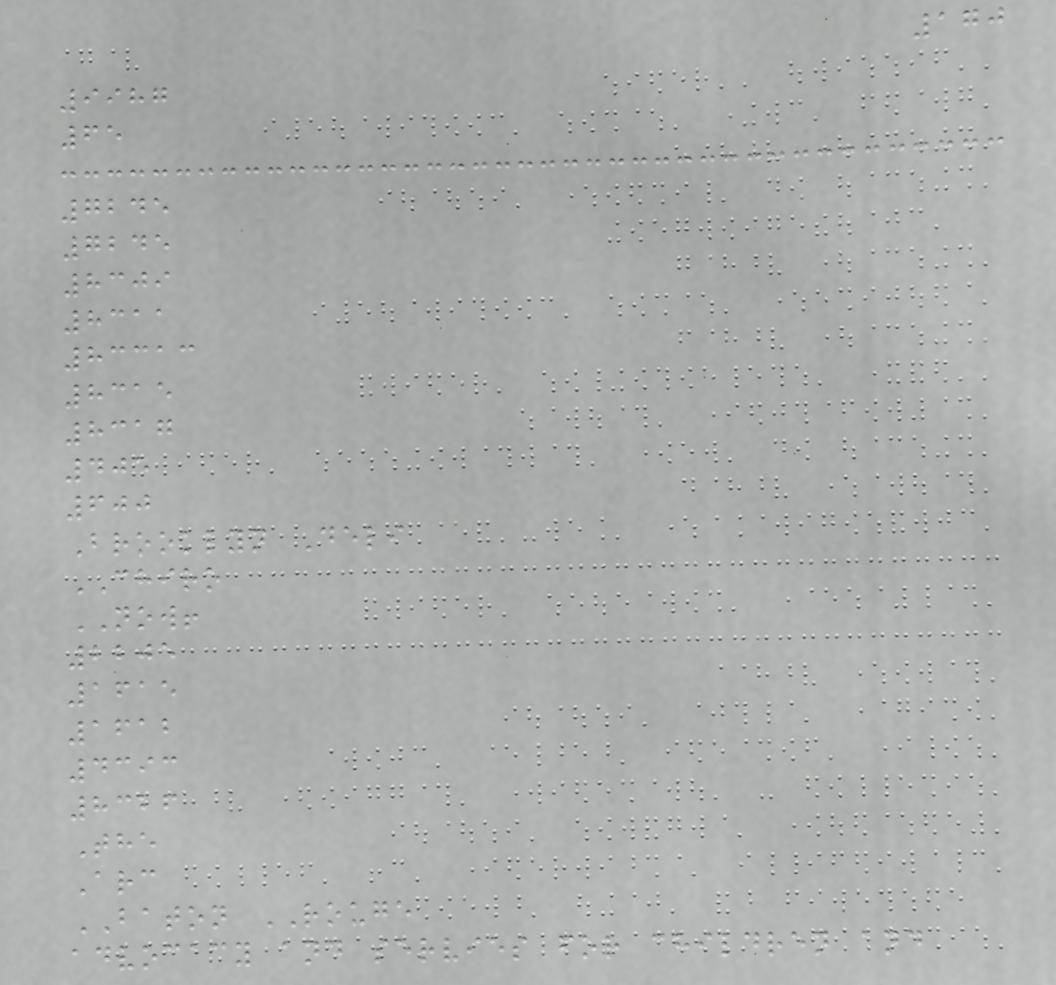170
9987
65
7245
7245
8309
8311
83313
8315
8317
405
600
Brooklyn Deli
CHIRO
NOW!
2205
1615
1612
4393
8326
The
Arc
BATON ROUGE
advocacy and servies for children and
